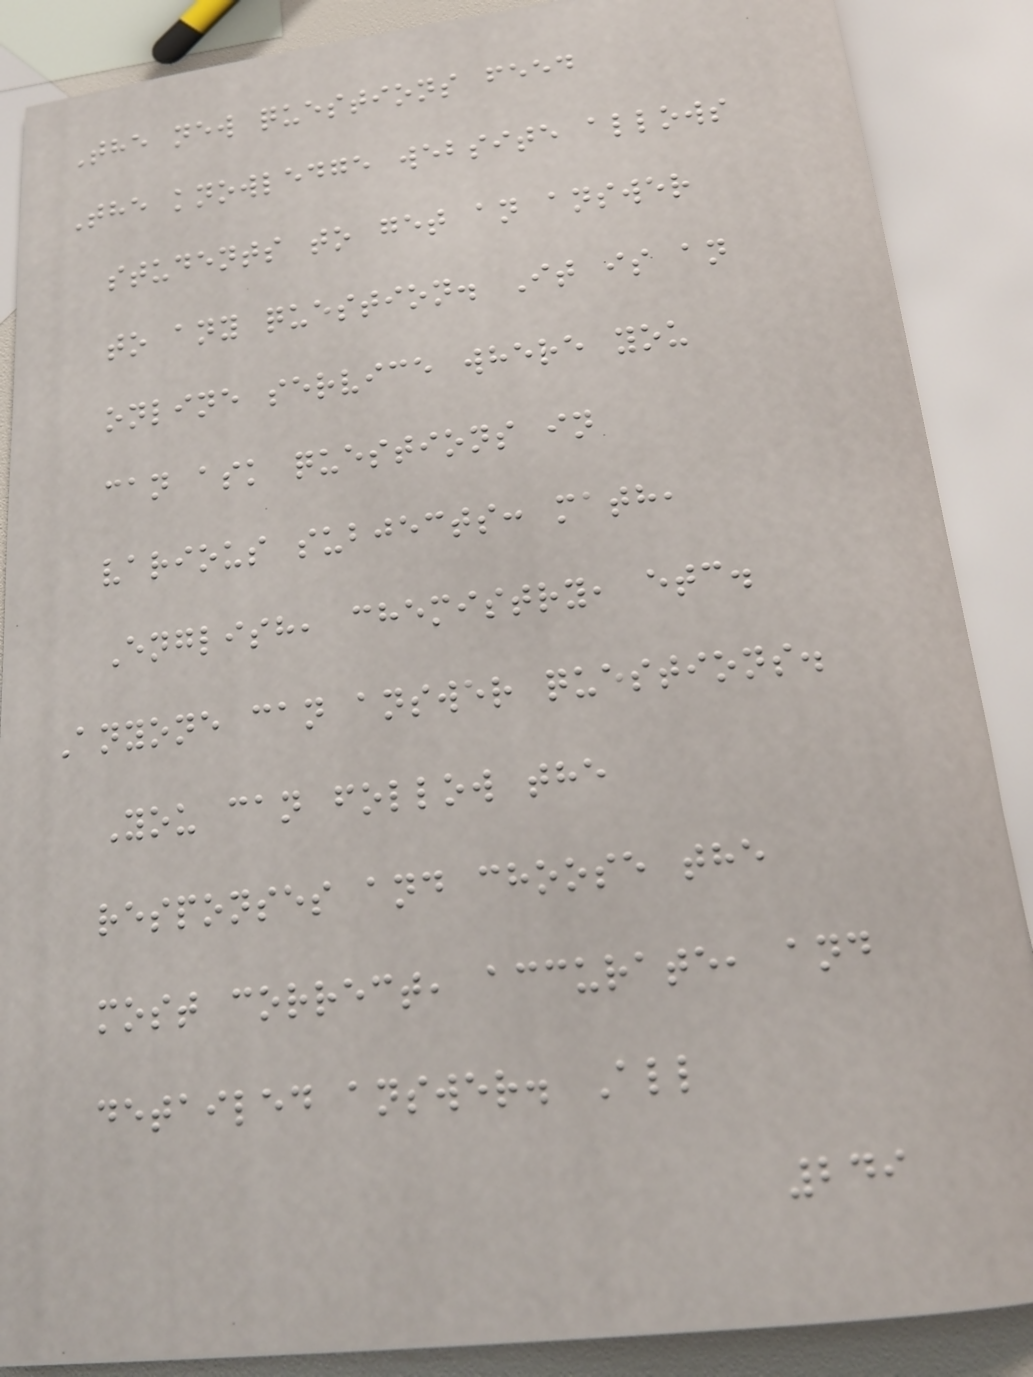The new questions feed
The knowledge website allows
students to get an answer
to any question. It is an
online service where you
can ask questions in
various subjects: math,
English, chemistry, etc.
Anyone can answer questions.
You can follow the
responses and choose the
most correct, accurate, and
detailed answer. All
249
